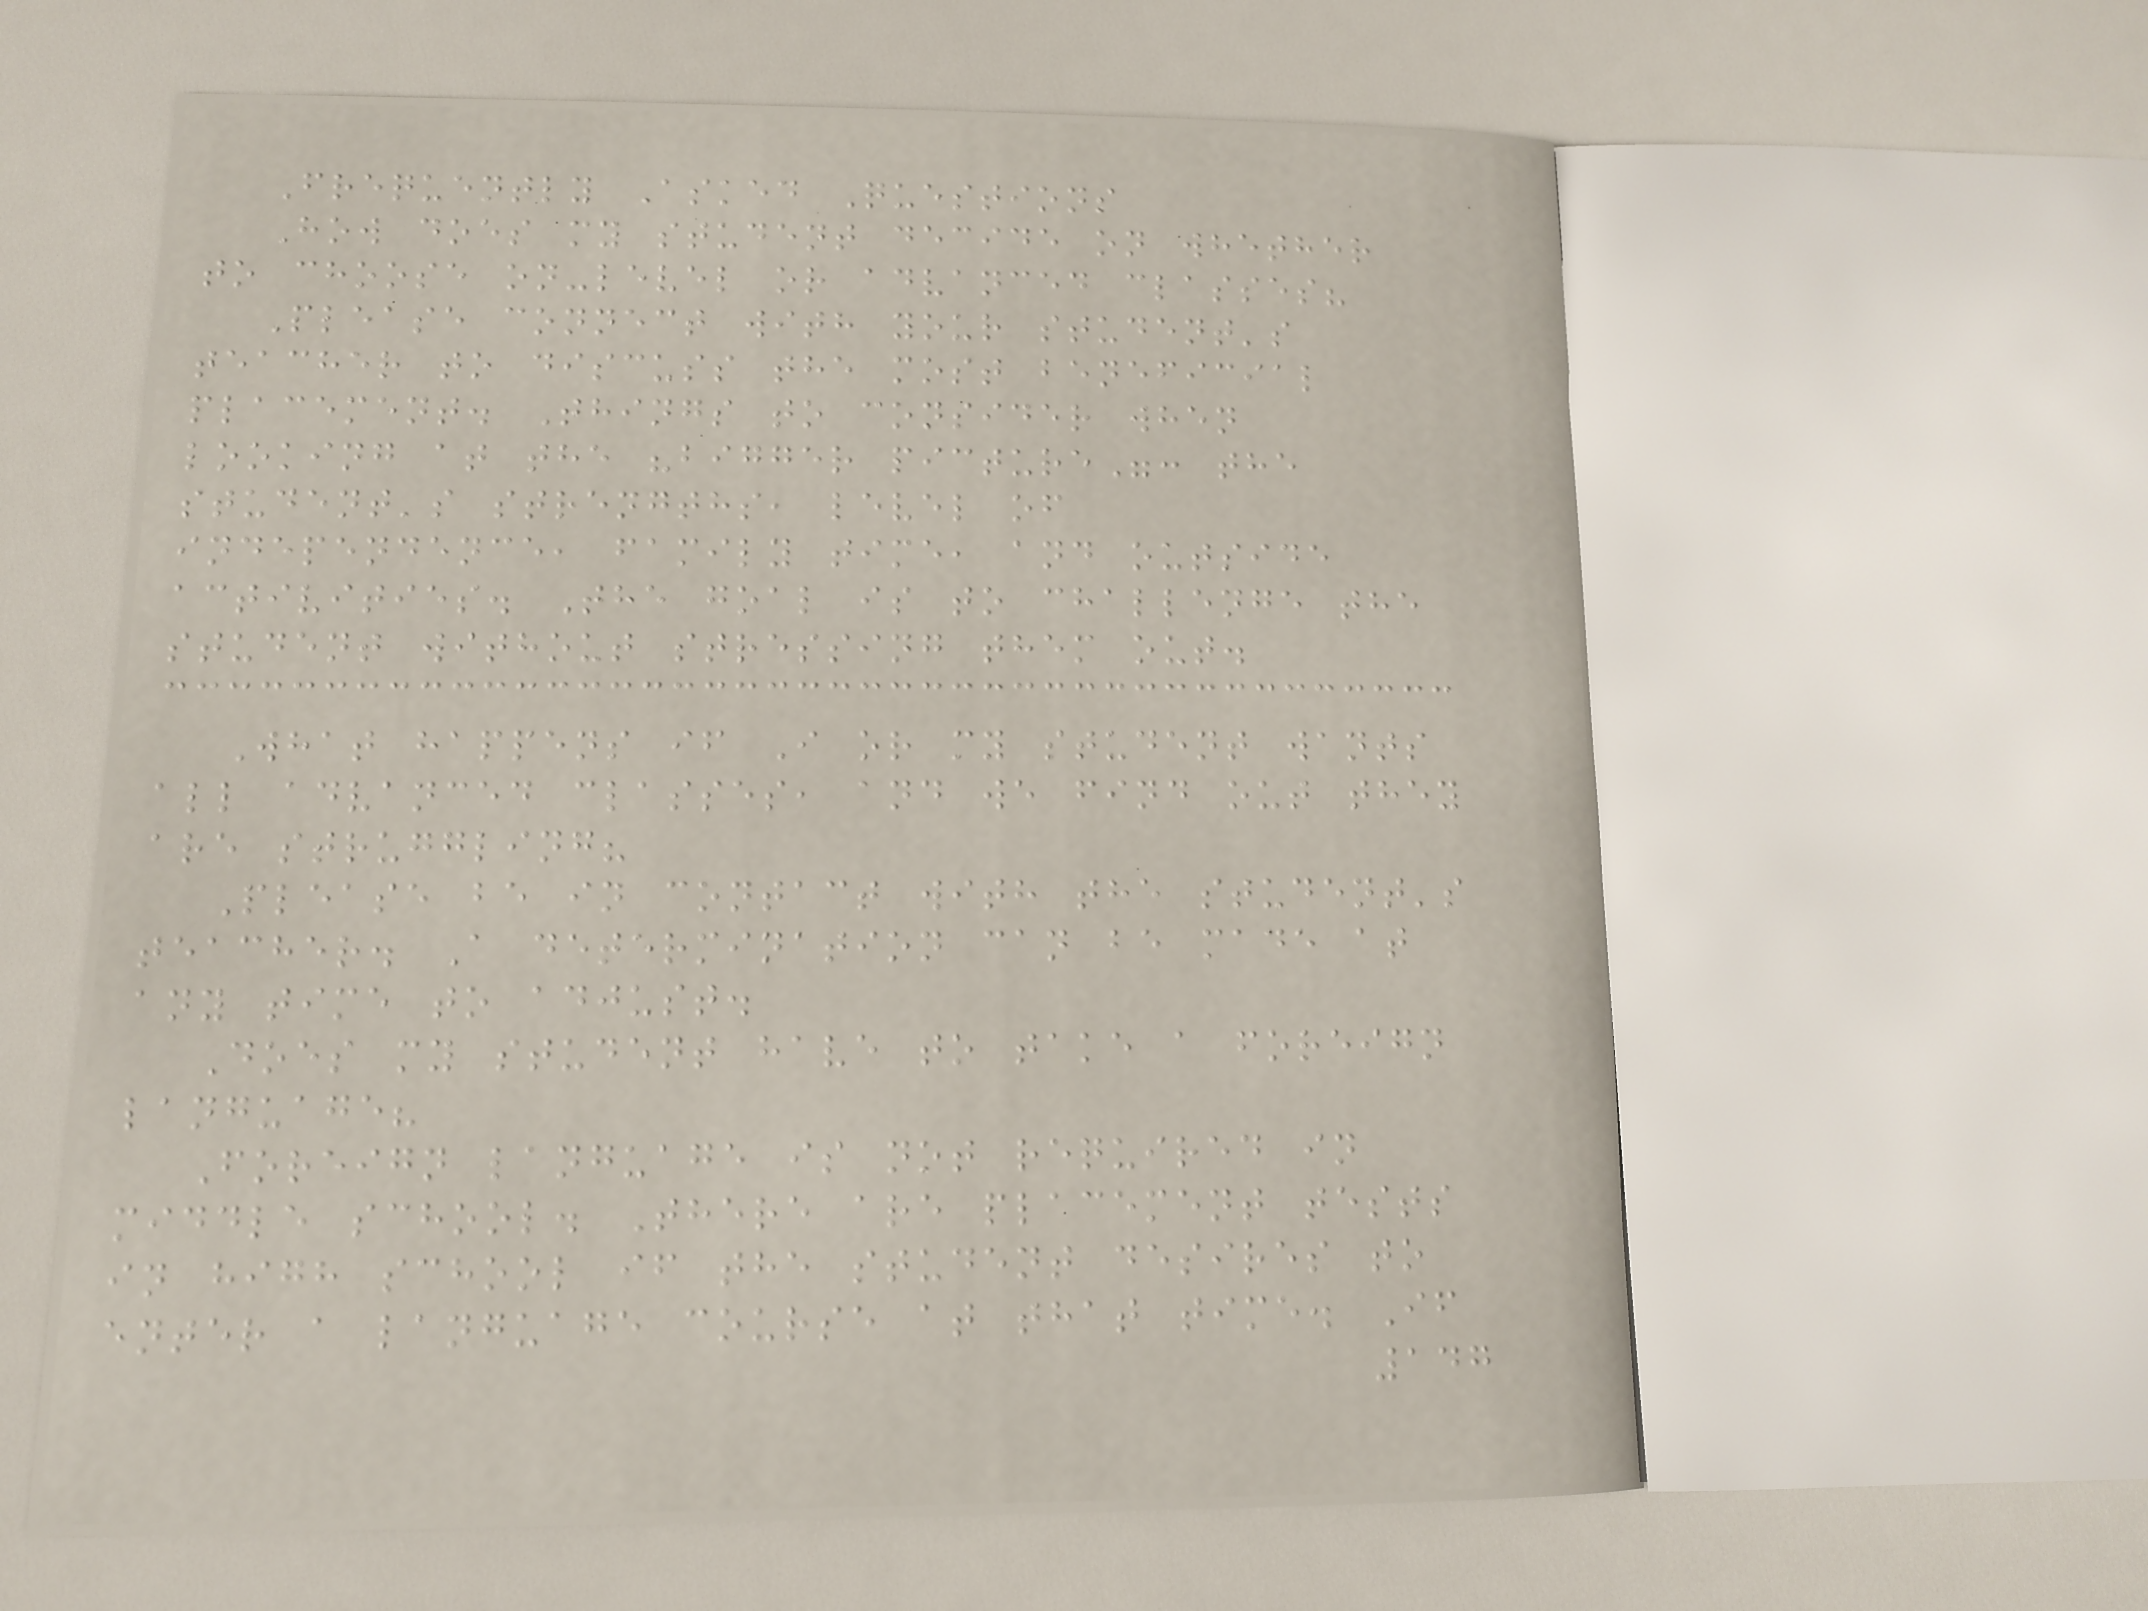Frequently Asked Questions
How does my student decide on whether
to choose on-level or advanced classes?
Please connect with your student's
teacher to discuss the most beneficial
placement. Things to consider when
looking at the "bigger picture": the
student's strengths, level of
independence, family time, and outside
activities. The goal is to challenge the
student without stressing them out.
What happens if I or my student wants
all advanced classes, and we find out they
are struggling?
Please be in contact with the student's
teacher. A determination can be made at
any time to adjust.
Does my student have to take a foreign
language?
Foreign language is not required in
middle school. There are placement tests
in high school if the student desires to
enter a language course at that time. If
147
